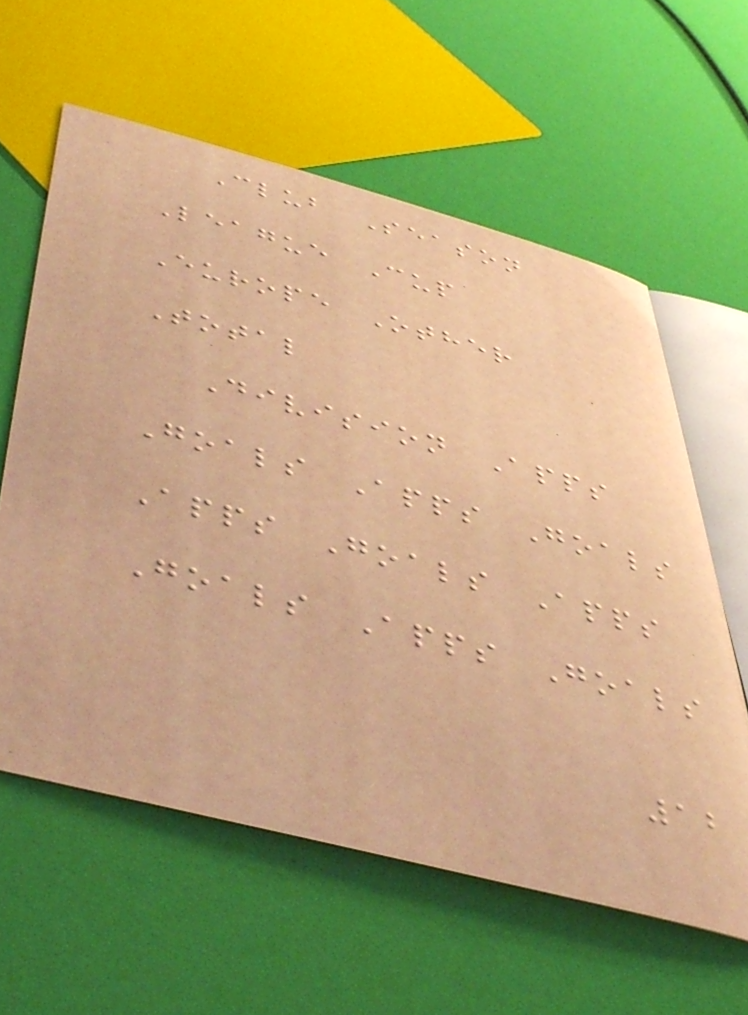Club Season
League Cup
Europe Other
Total
Division Apps
Goals Apps Goals
Apps Goals Apps
Goals Apps Goals
12
